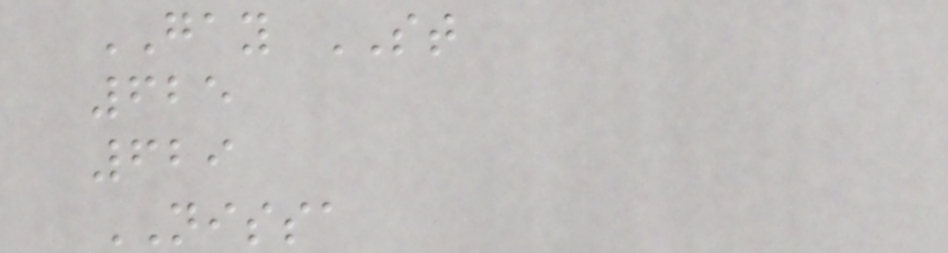GAY ST
625
629
NISSA
